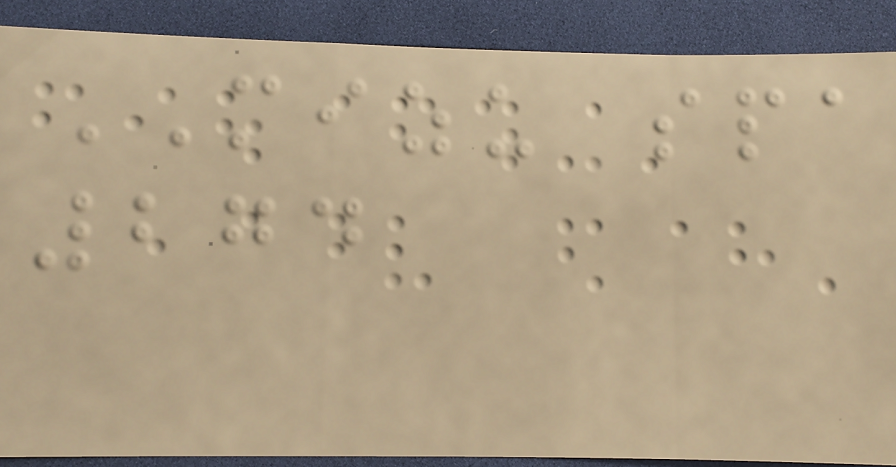MIZU spa
274
